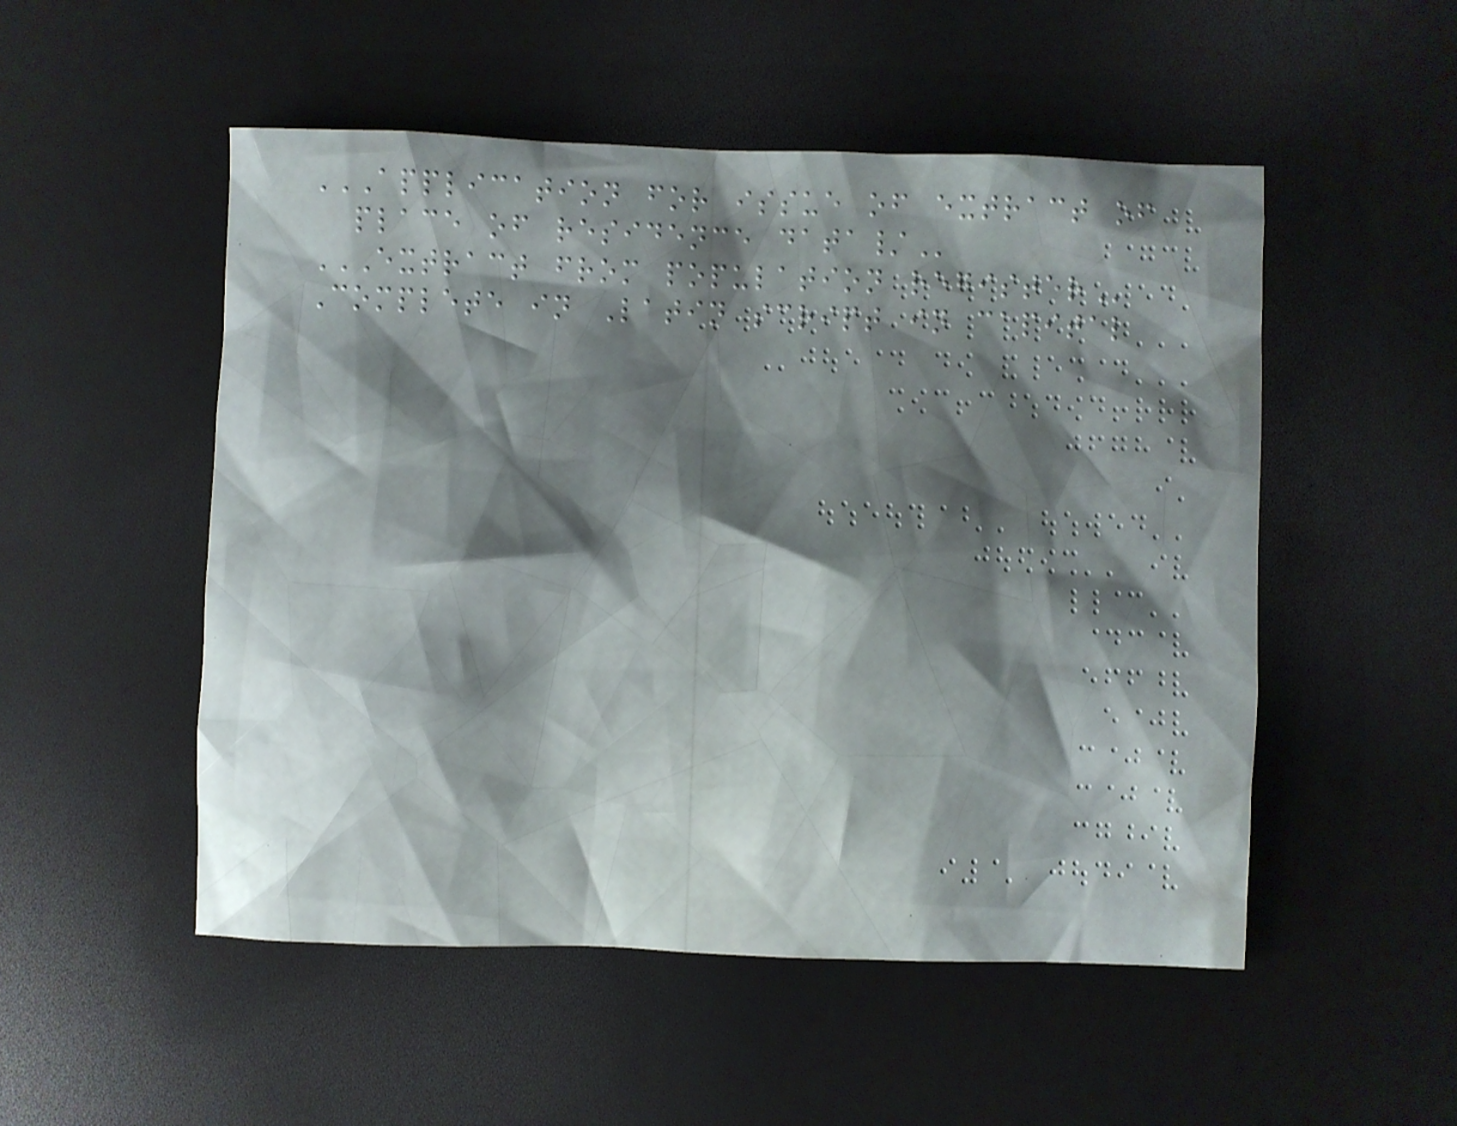APPLICATION FOR ISSUE OF EXTRACT OF
PLACE OF RESIDENCE DATA/
EXTRACT FROM POPULATION REGISTER
Complete in Latin script in capital
